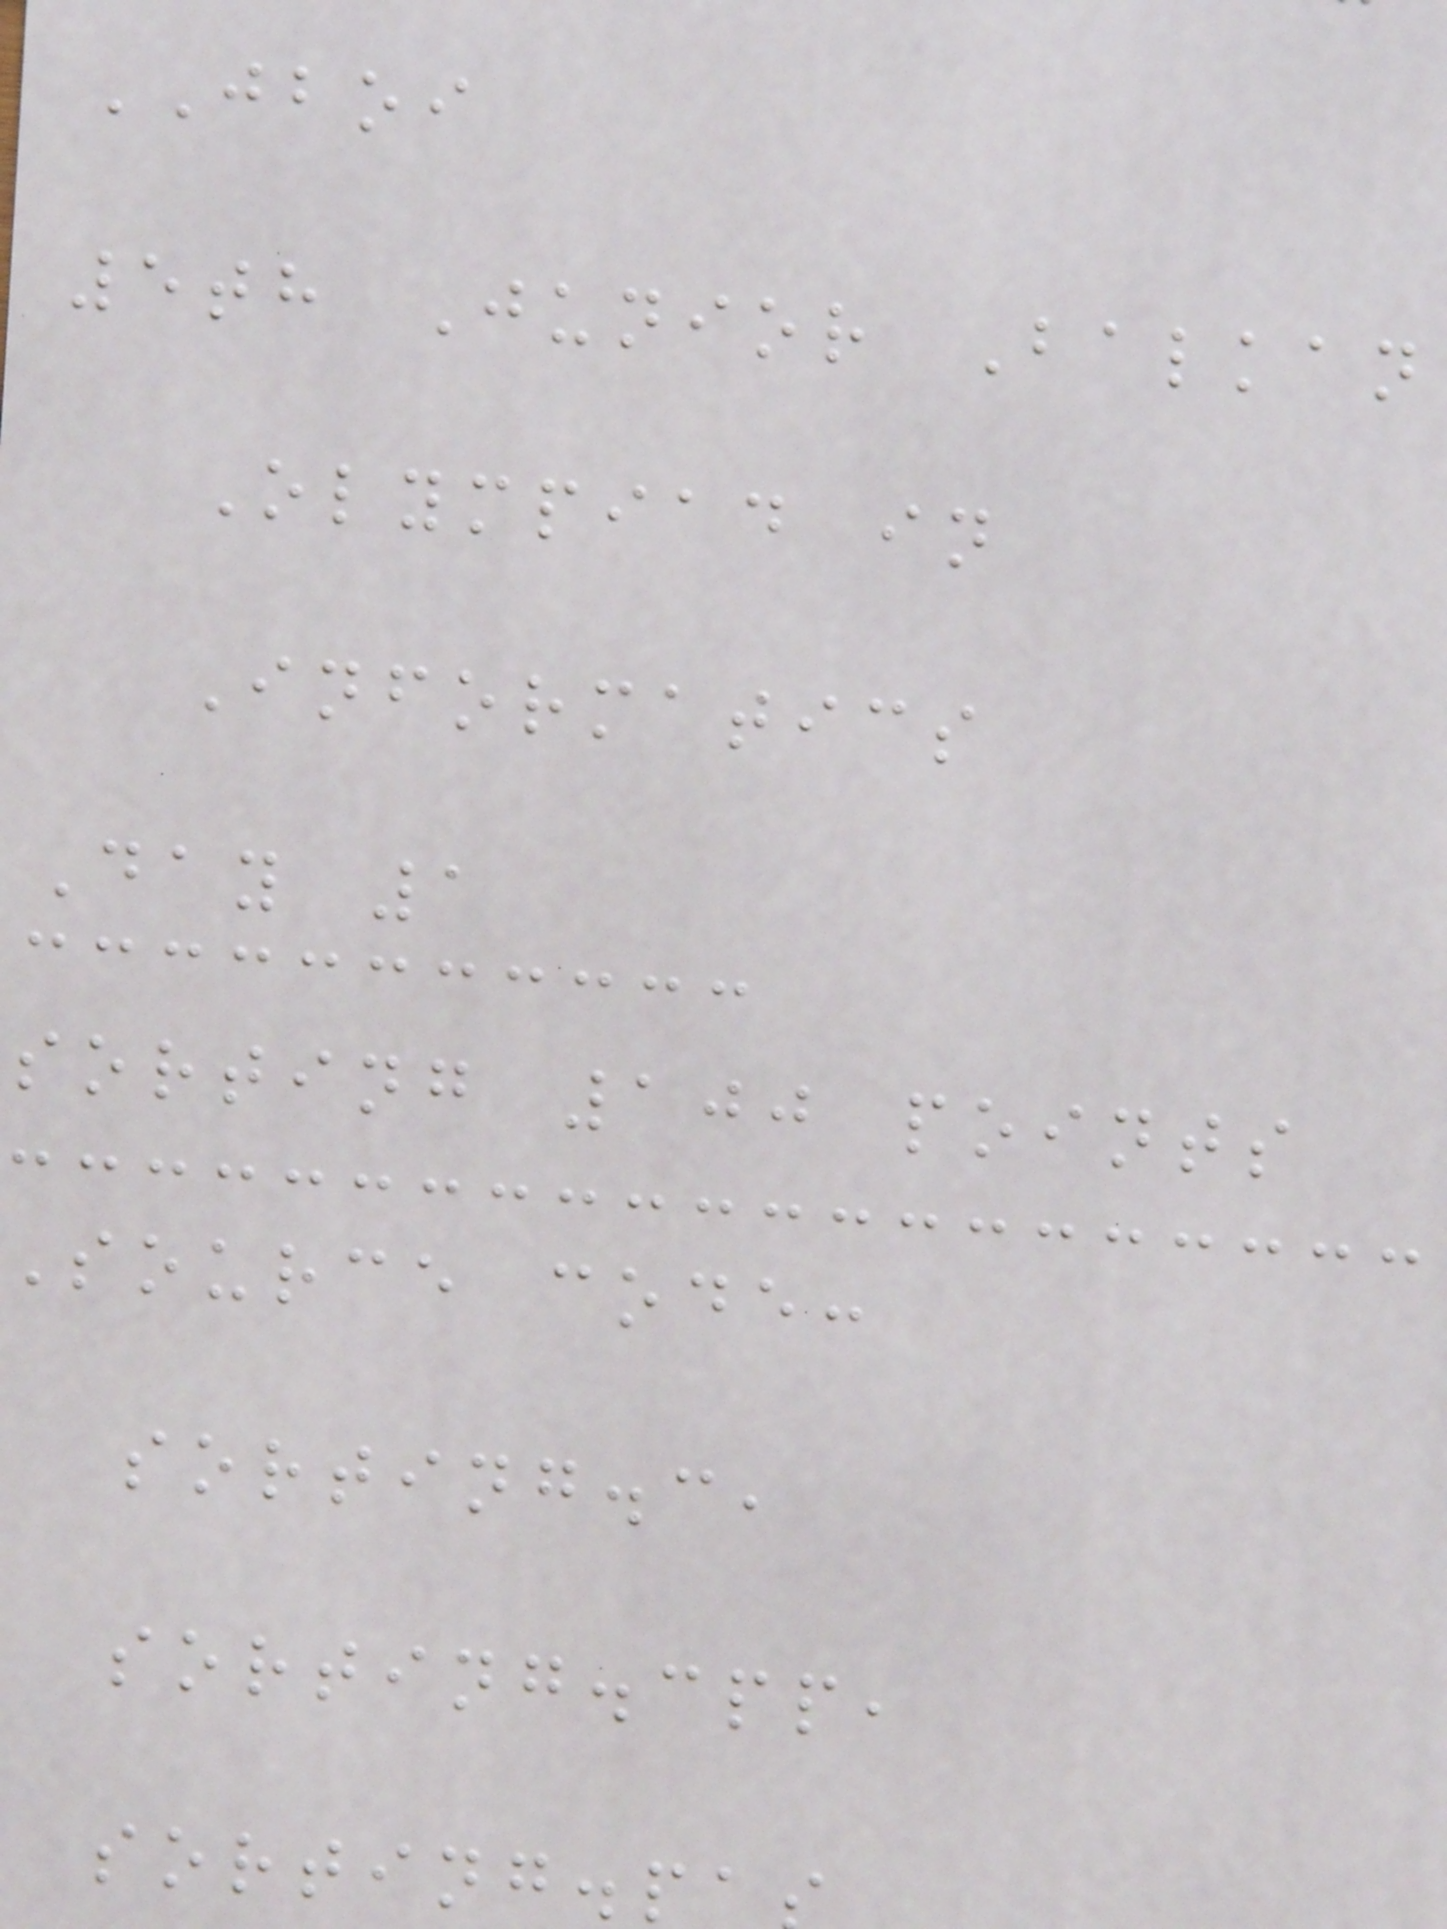JBOI
5th Junior Balkan
Olympiad in
Informatics
Day 1
sorting 100 points
Source code:
sorting.c,
sorting.cpp,
sorting.p
